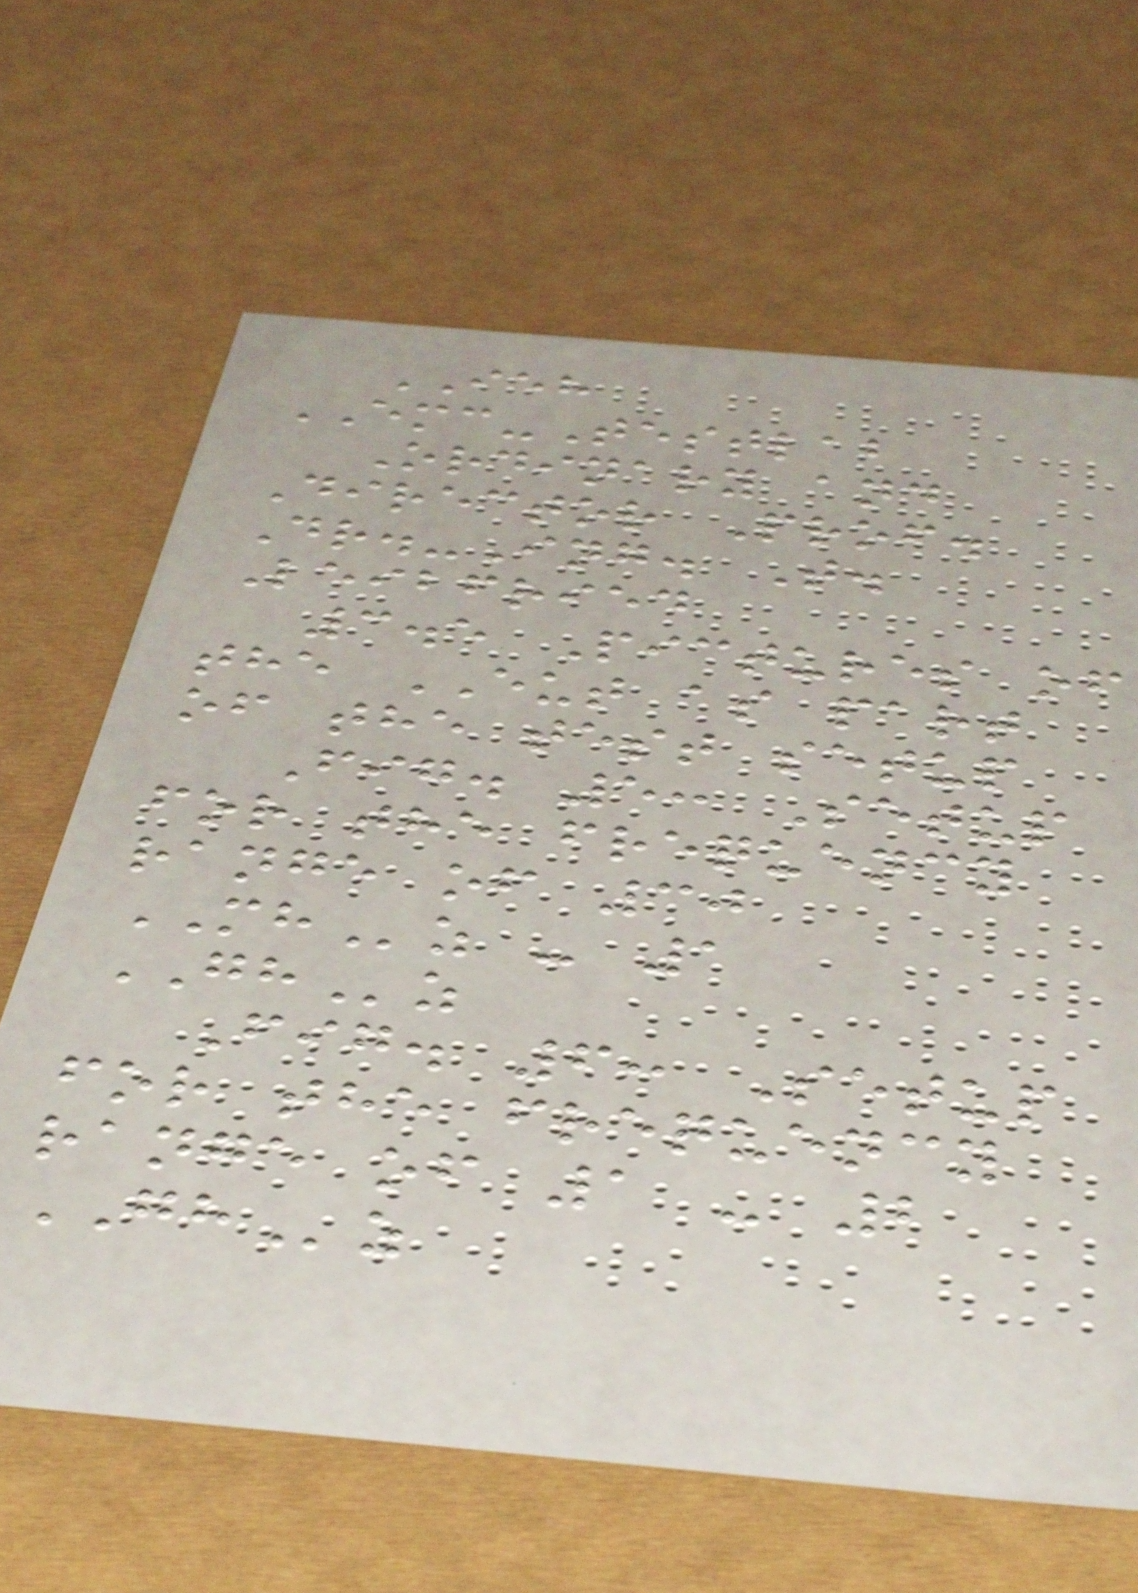IEH
EMC-Testlab
Ordinary and
Director Prof.
Dr.-Ing. T.
Leibfried
3.5 Pictures of
the EUT as part
of the test setup
Fig. 5: Setup
for the frequency
range of 30
MHz - 1
GHz
Fig. 6: Setup
for the frequency
range of 1 - 2
GHz
